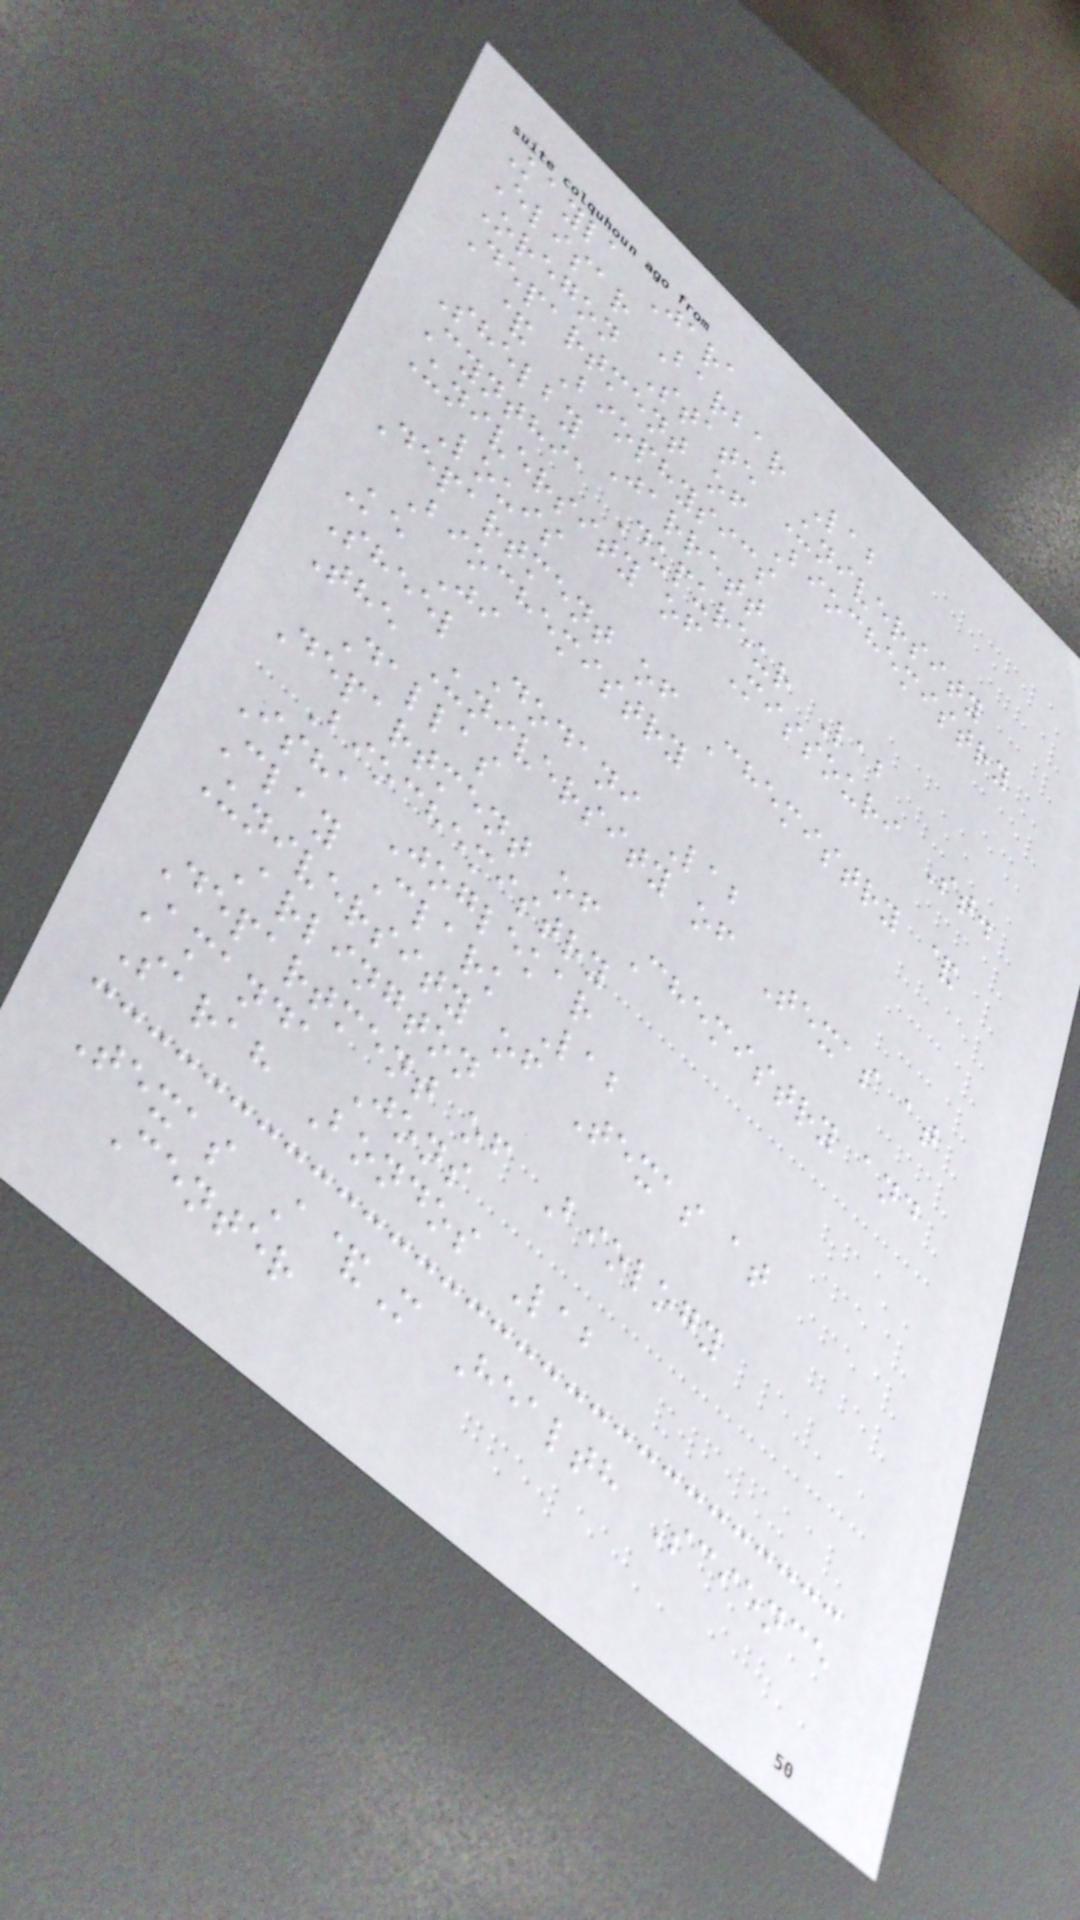Kayla Jara
Elisar Barbar Lab
Oregon State University
Department of Biochemistry
& Biophysics
Shelby Jarrett
Cynthia Dupureur Lab
University of Missouri St.
Louis
Department of Chemistry &
Biochemistry
Ke Ji
Sheel Dodani Lab
The University of Texas at
Dallas
Department of Chemistry and
Biochemistry
Isha Joglekar
Clay Clark Lab
University of Texas at
Arlington
Department of Biology
Amanda Jons
Sarah Bondos Lab
Texas A&M Health Science
Center
